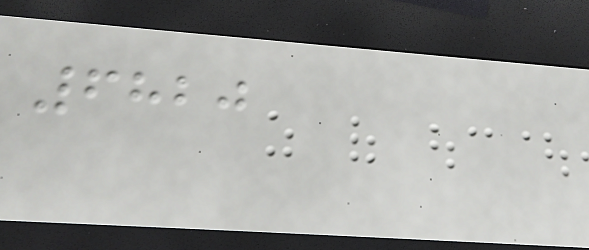6820
